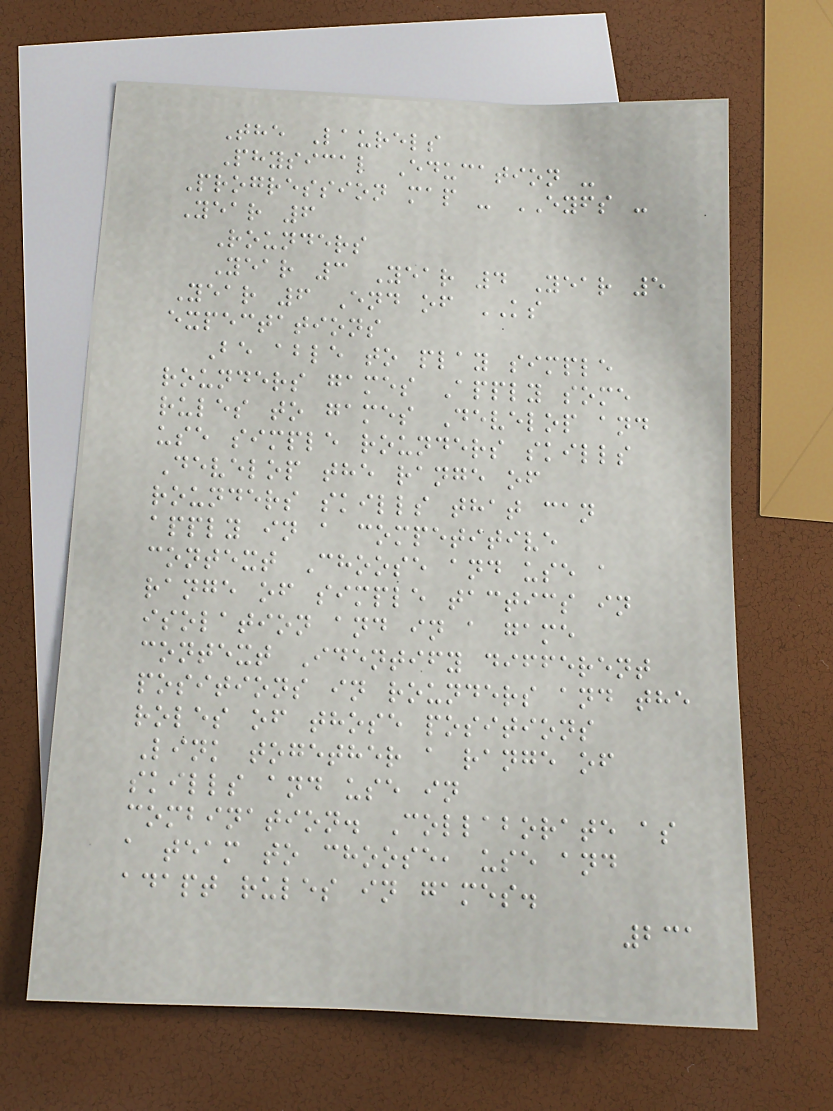The Laurels
Physical Education -
Progression map - EYFS -
Year 6
Rounders
Year 3 Year 4 Year 5
Year 6 End of KS
expectations
Be able to play simple
rounders games Apply some
rules to games Develop and
use simple rounders skills
Develop the range of
rounders skills that can
apply in a competitive
context Choose and use a
range of simple tactics in
isolation and in a game
context Identify different
positions in rounders and the
roles of those positions
Link together a range of
skills and use in
combination. Collaborate as
a team to choose, use and
adapt rules in games.
231
